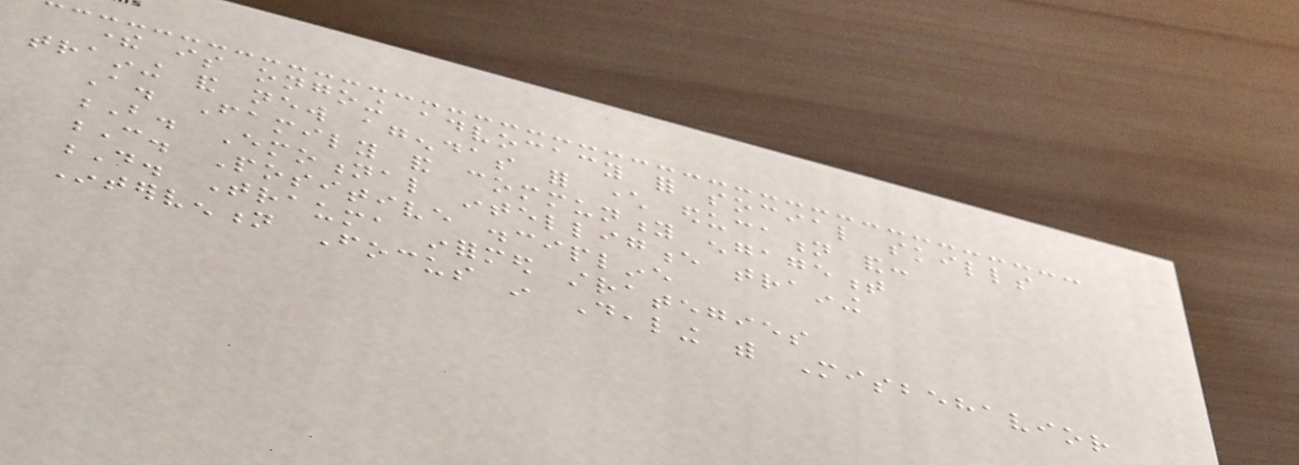there is ongoing advocacy for social skills
training and new agendas for character education and:
A. Family and community engagement
B. Emotional intelligence training
C. Positive discipline
D. Trauma informed strategies
Intervention Focus in Dealing with Misbehavior
